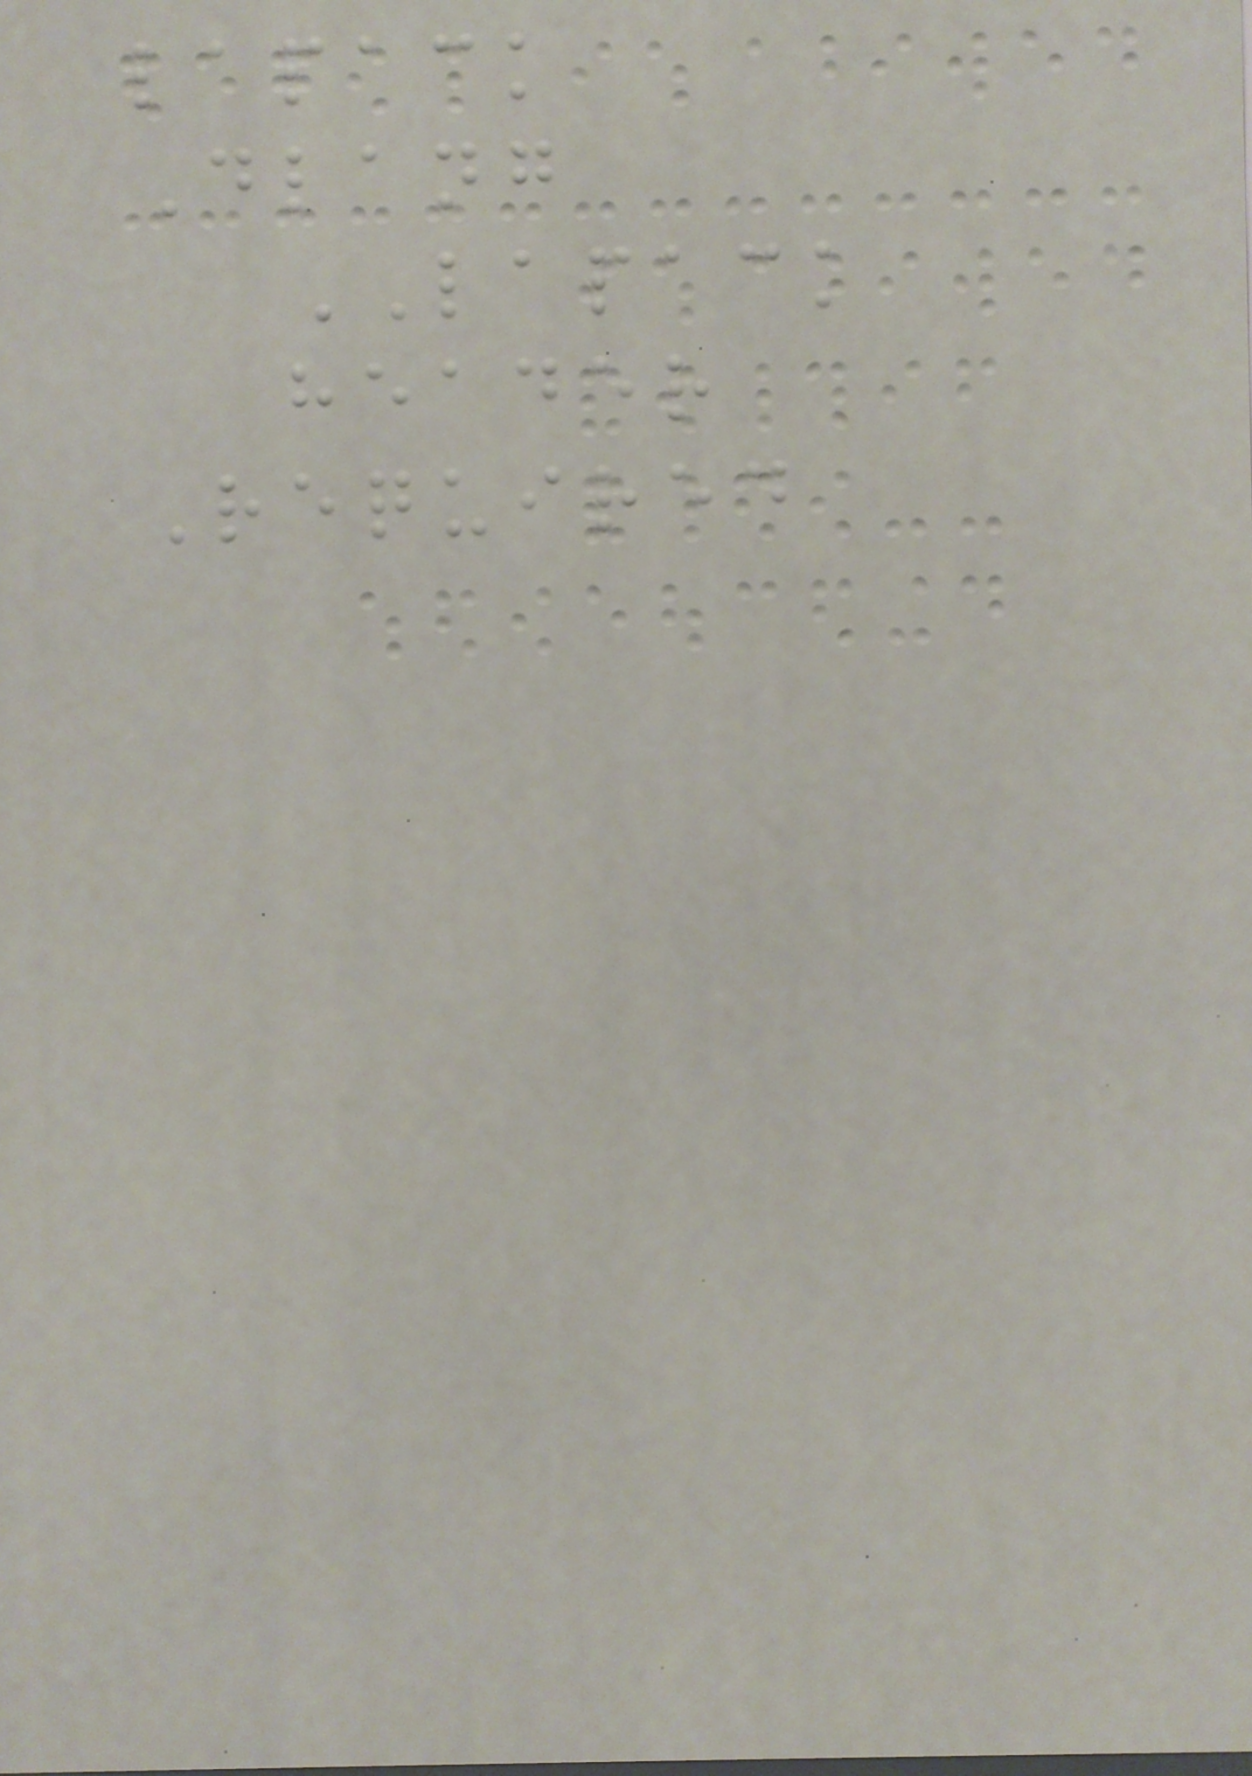lapack
Dlang
LAPACK
header
Required
